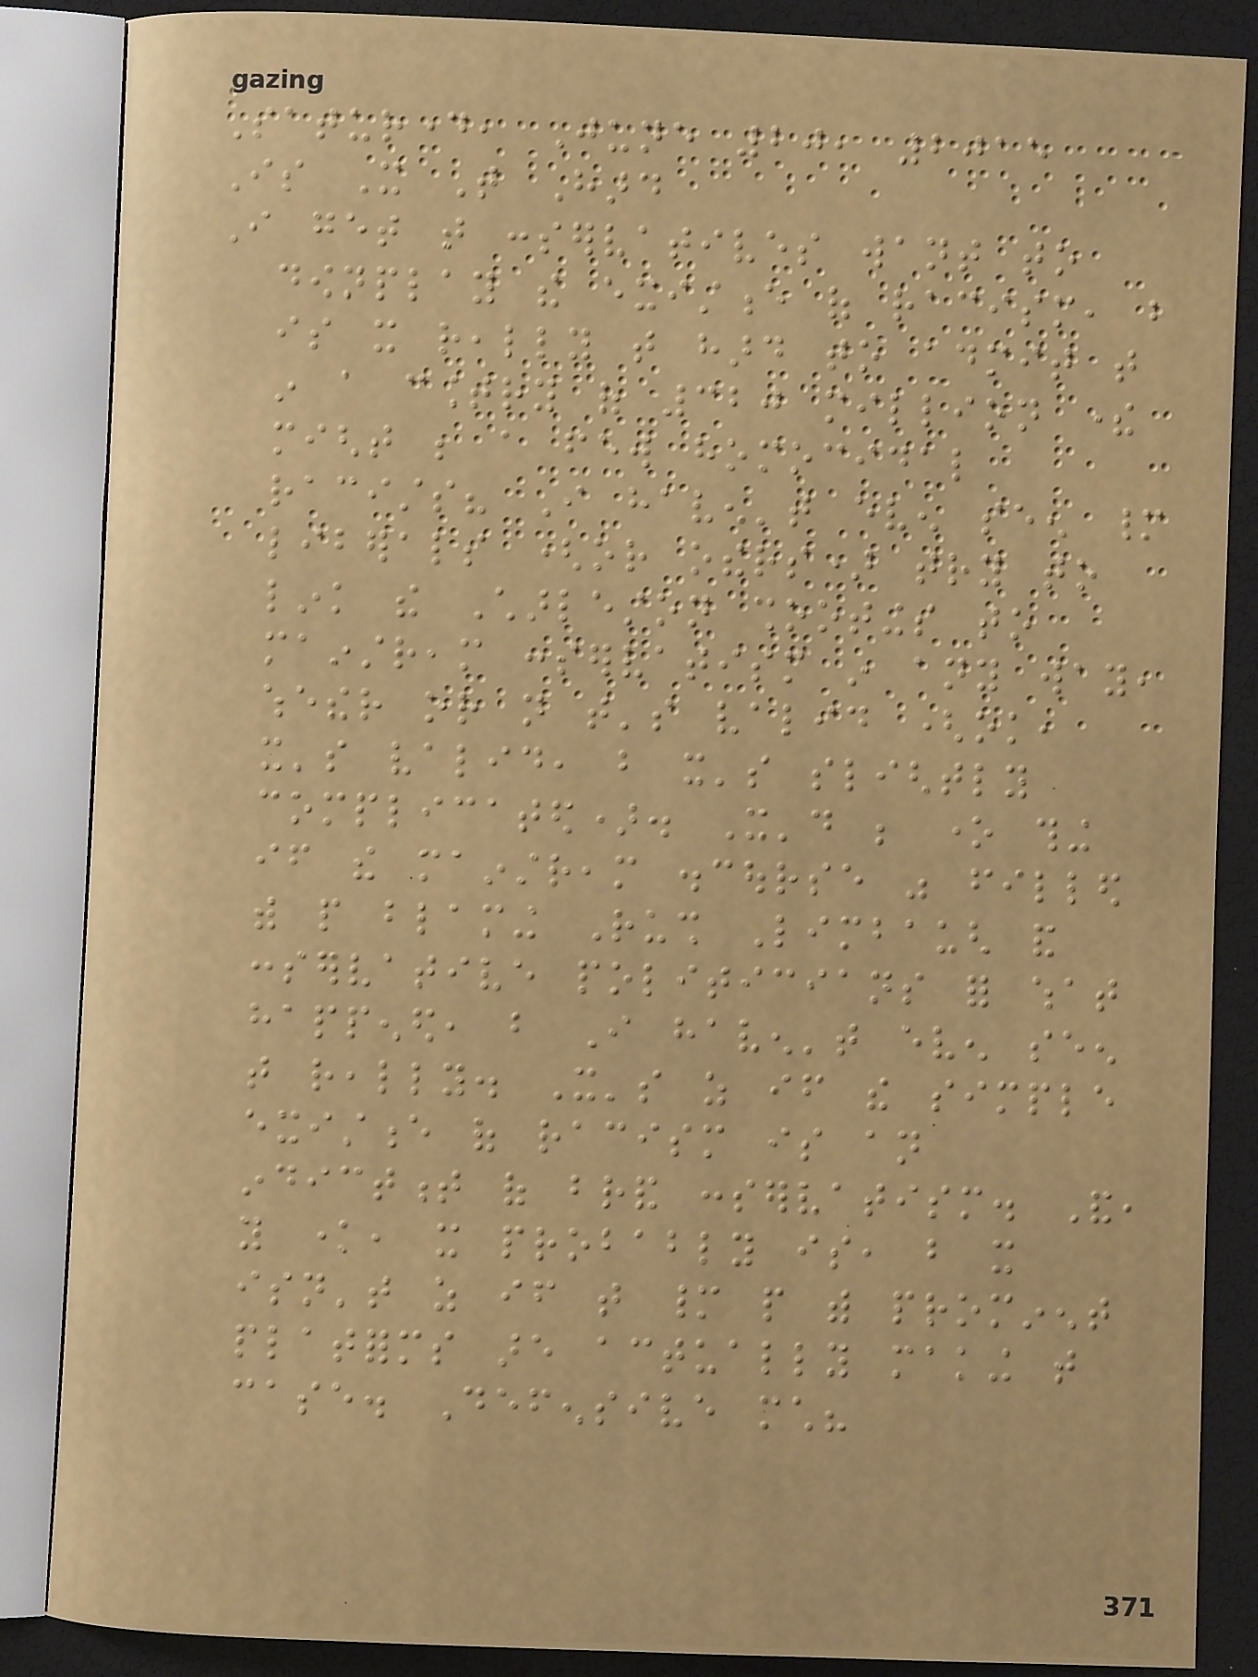Saturday, June 20, 2015
Is It That Hard
I get that conservatives want to
downplay the existence of racism, but
is it really that hard to admit that
in a country of 320 million there
might be a few homocidal
racists? I haven't even seen many
liberals (or others) try to
link the Charleston shootings to
mainstream conservatism in any way,
whether or not that's valid (ok,
it's valid, but it's slightly
complicated). It'd be one thing
if the mainstream discourse was filled
with people blaming Rush Limbaugh and
conservative politicians for what
happened, but I haven't even seen
that really. It's as if the simple
existence of racism is an
indictment of brand conservatism. And,
you know, it probably is, but it
isn't as if that many people with prominent
platforms are actually making that
case. Defensive much?
